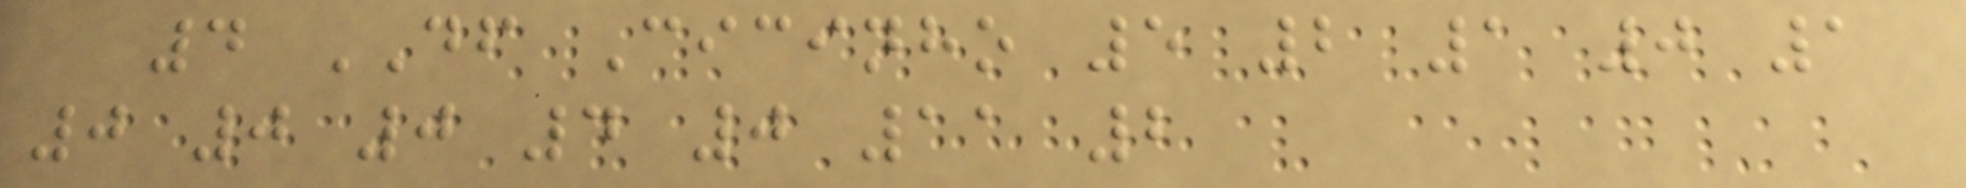4 DF Cicinho 5 2 1 0 1
0 0 0 4 0 11 2
